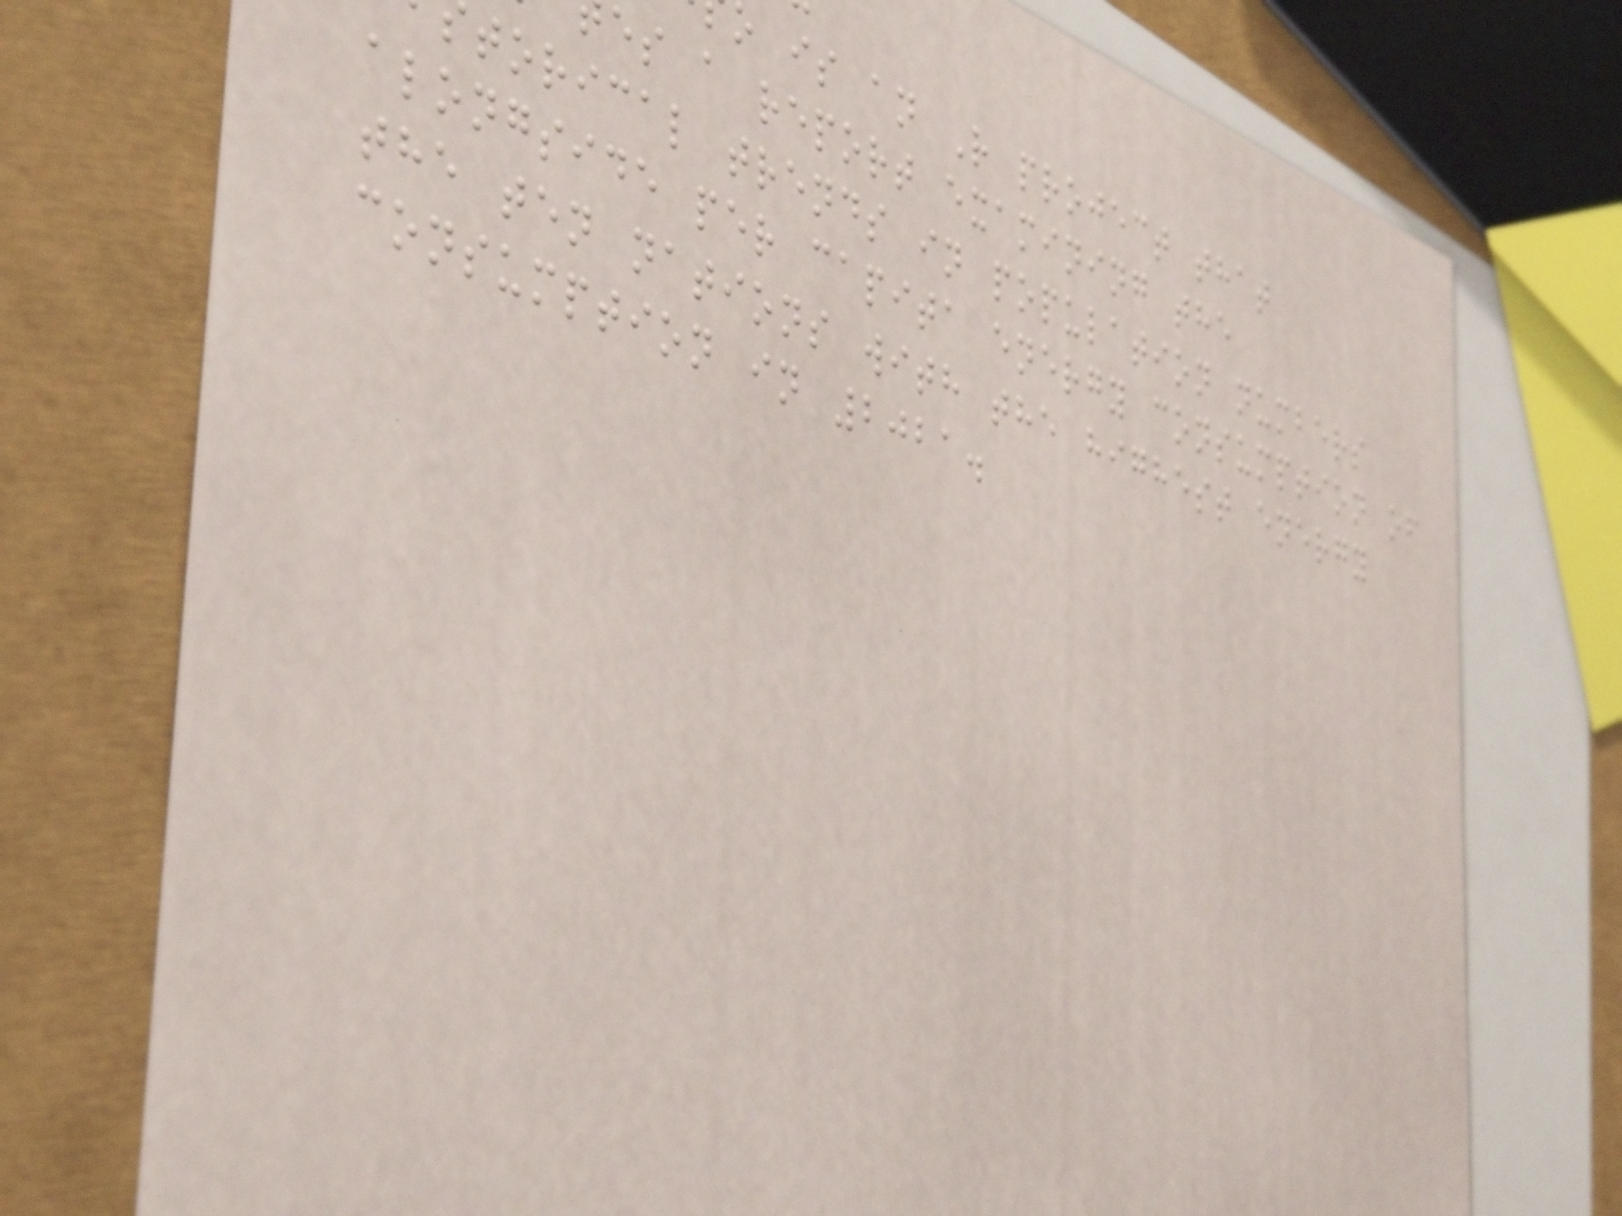o is an R project that
es a report examining the
torical trends in population numbers
alongside per capita energy consumption of
the ten nations with the highest energy
consumption in 2021.
